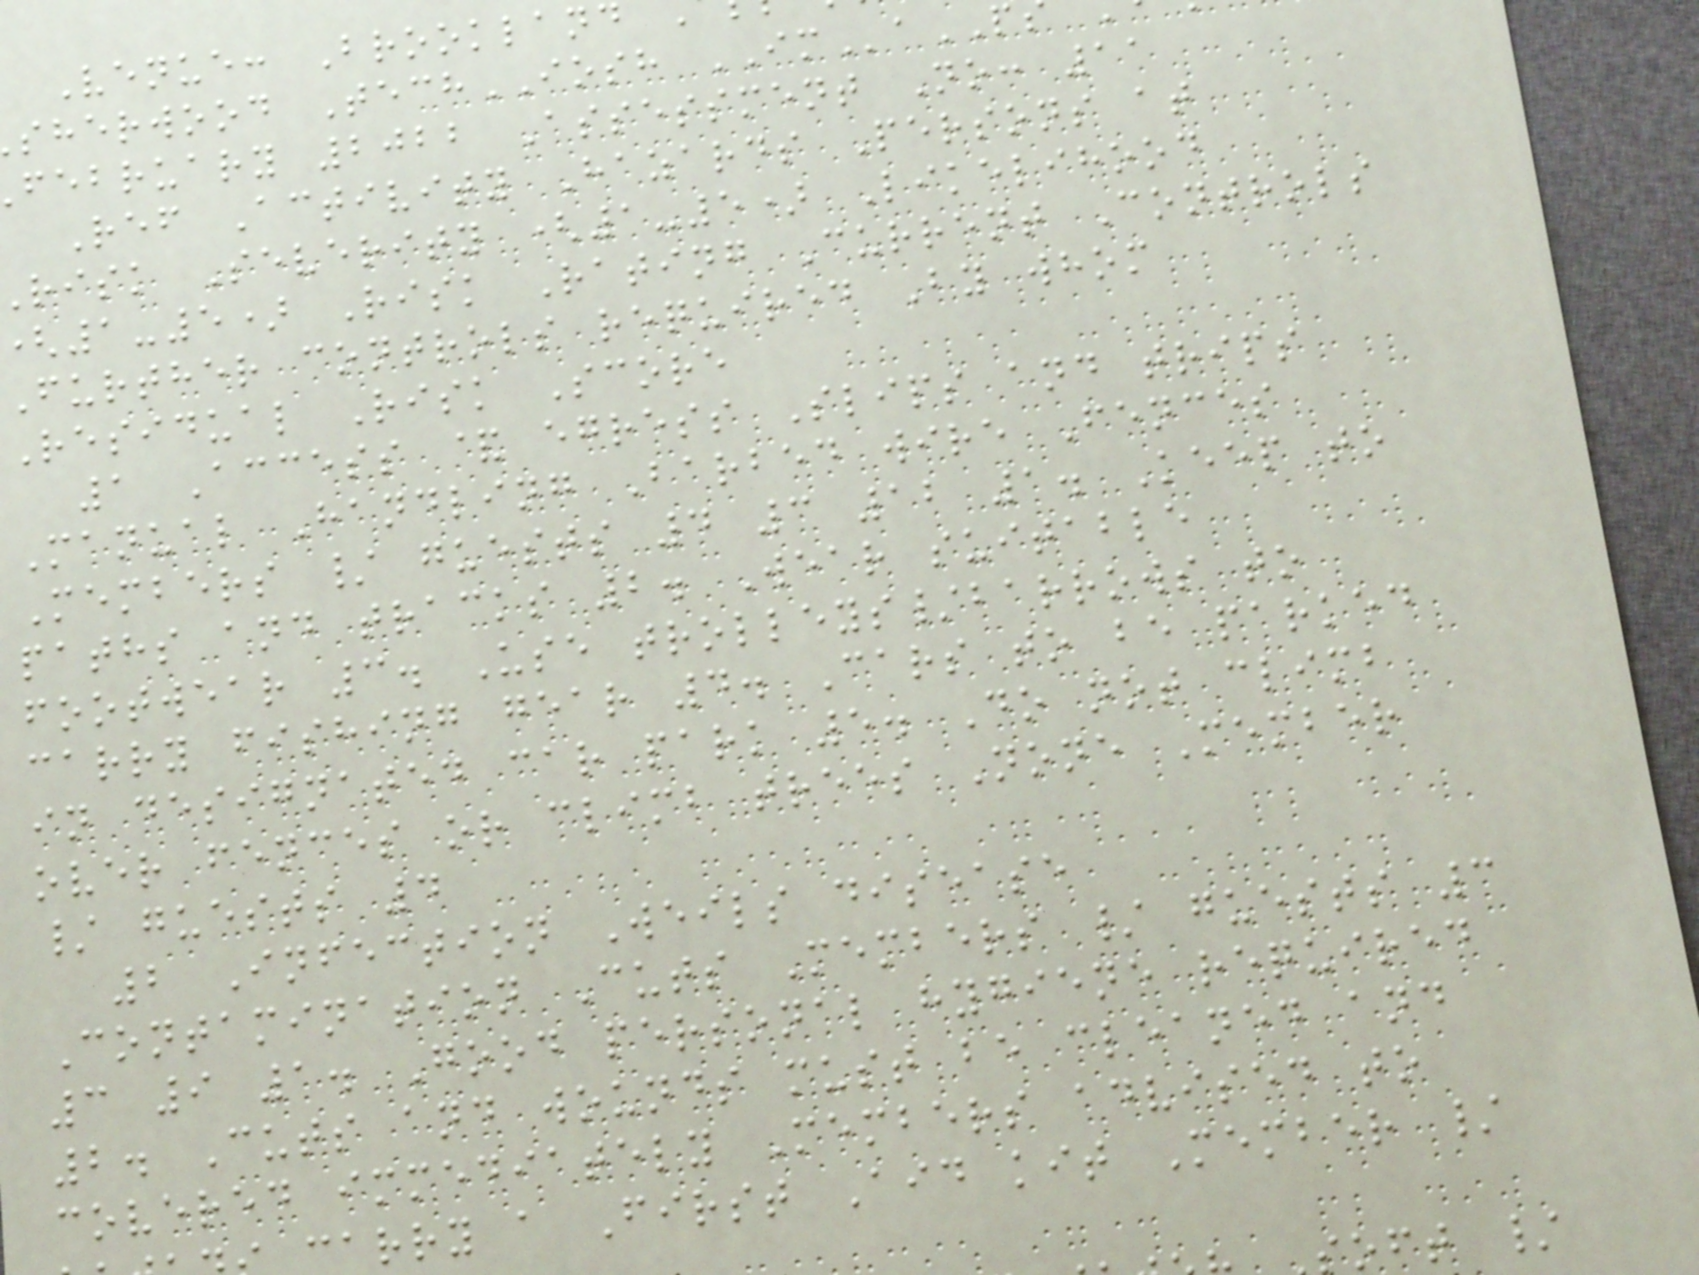Venue: Brookland
sherwood TechIOSH IMa
february 2022 Assessment No: 11
Ref Activity Hazards Persons at
risk Severity (1-5) Likelihood
1-5) Risk Rating Current Controls
Further controls required By whom
Residual Risk Score
1 Access & egress Slips and trips
Manual Handling Barbed wire Fences
Members / guests 4 3 12 1. Keep to
paths and tracks 2. Wear suitable
footwear 3. Use trolleys/barrows to
carry fishing gear 4. Cars to be parked
in designated car park 5. Do not climb
over fences or climb trees None Member
/ guests 4
2 Infection Weils disease
Contamination Cuts Members / guests 3
3 9 1. Good personal hygiene required
2. Cuts and wounds must be cleaned and
covered immediately Members advised to
carry a First Aid kit Member /
